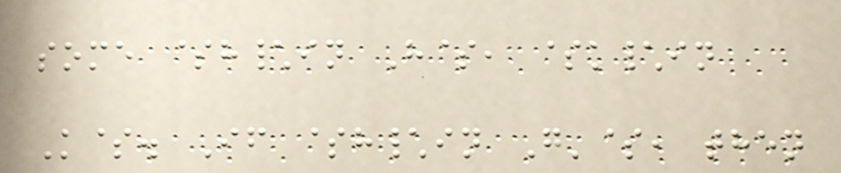some $h\in H$, $k\in
K$. If $h\in G'$, then
